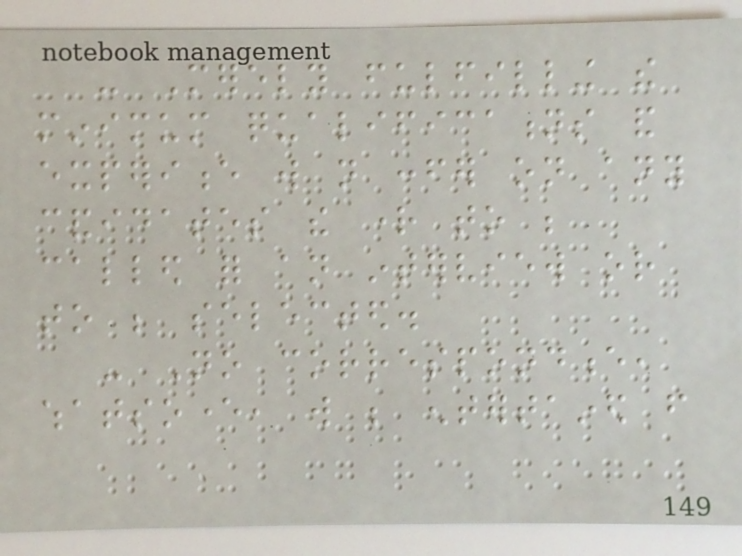- Merely fulfilling the
minimum qualifications and
experience will not confer on any
candidates the right to be
called for an interview or
to be selected.
- No correspondence,
whatsoever, will be entertained from
